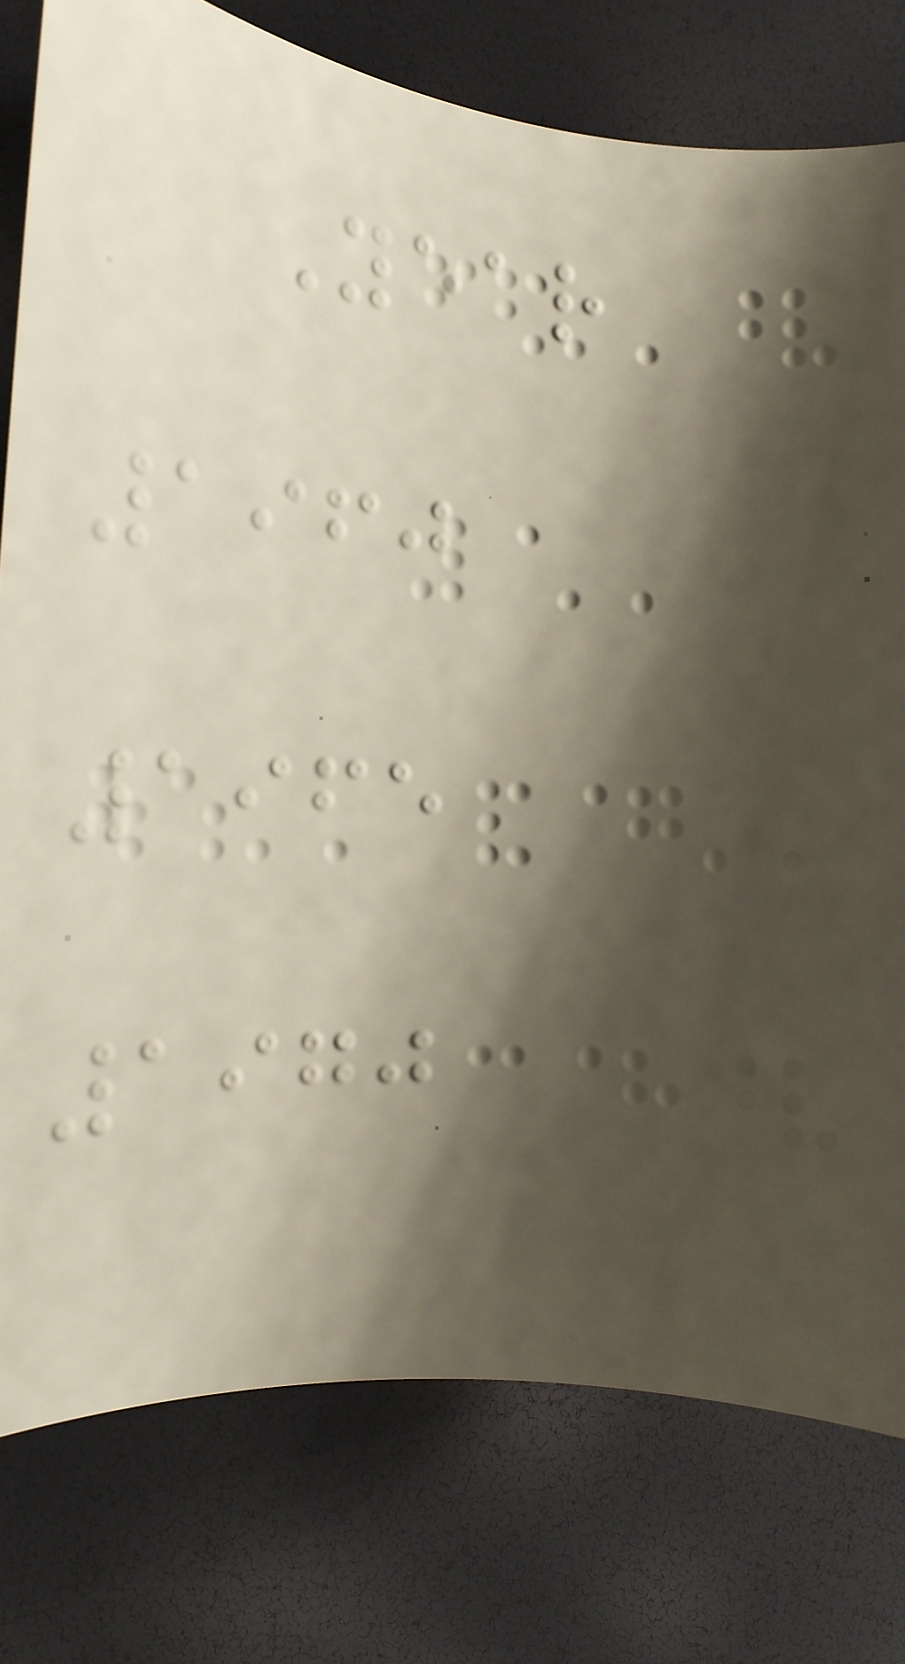Year
1960
1965
1970
